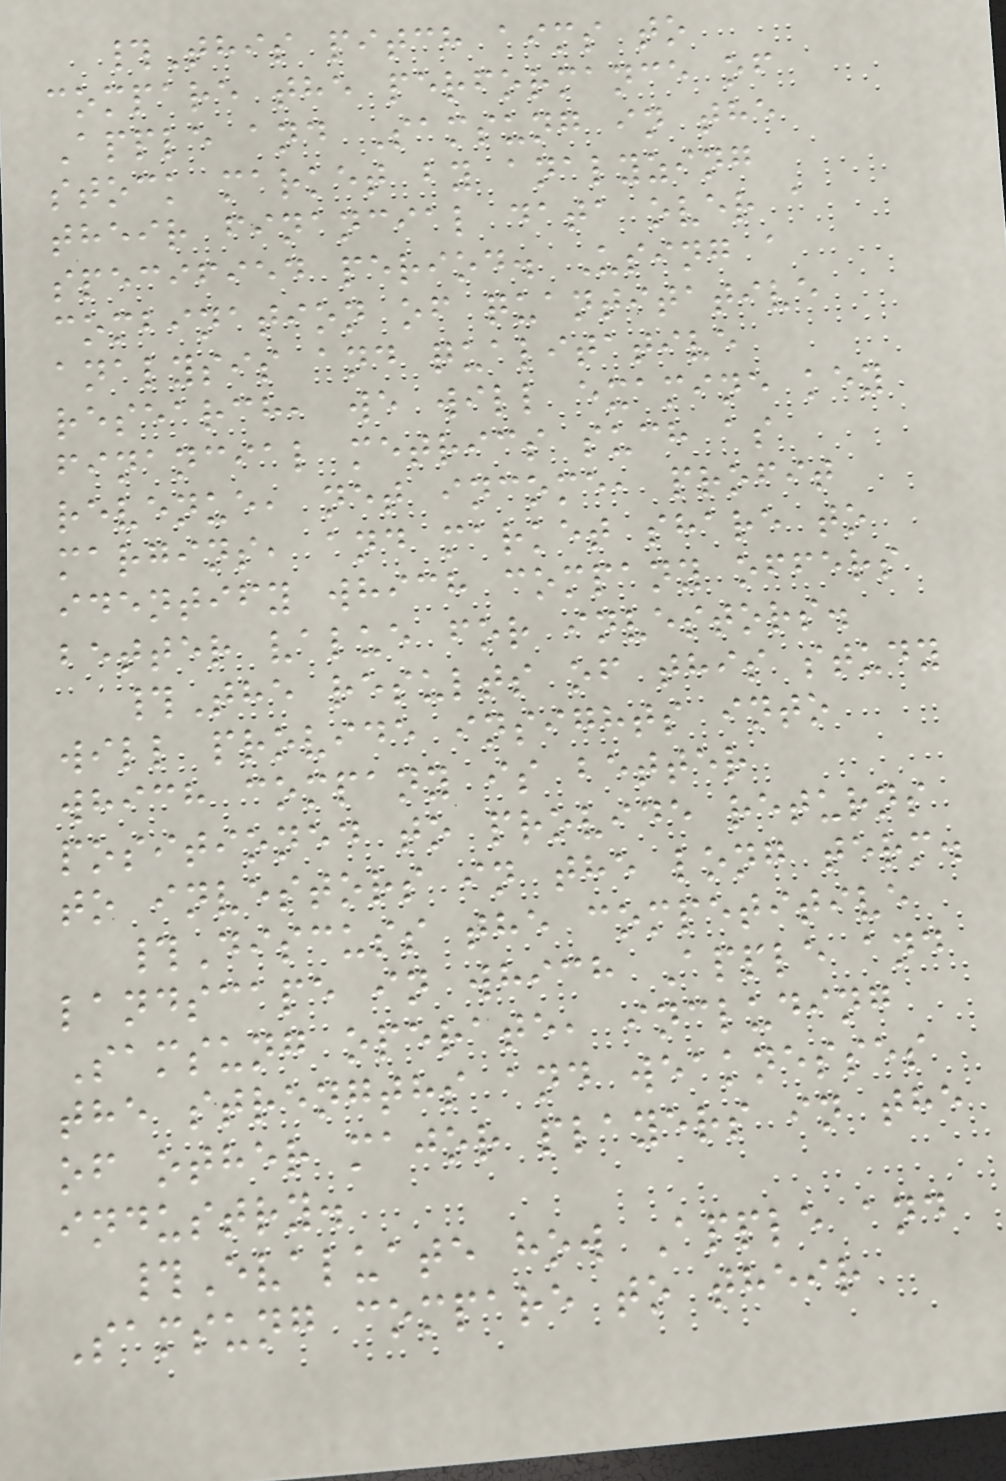#This pitch aims to
compare the performance of
Apple and Samsung in the
stock market by analyzing
their financial data over a
specified period. Using a
combination of quantitative
analysis and qualitative
research, we will examine key
financial metrics such as
revenue, net income, profit
margins, and market share to
identify which company offers
better value for investors.
#The results of this study
will provide insights into
which company is better
positioned to provide returns
to investors in the long term.
#Discuss the competitive
landscape in which Apple and
Samsung operate, including
the strengths and weaknesses
of other major players in the
industry.
#Evaluate how Apple and
Samsung compare to their
